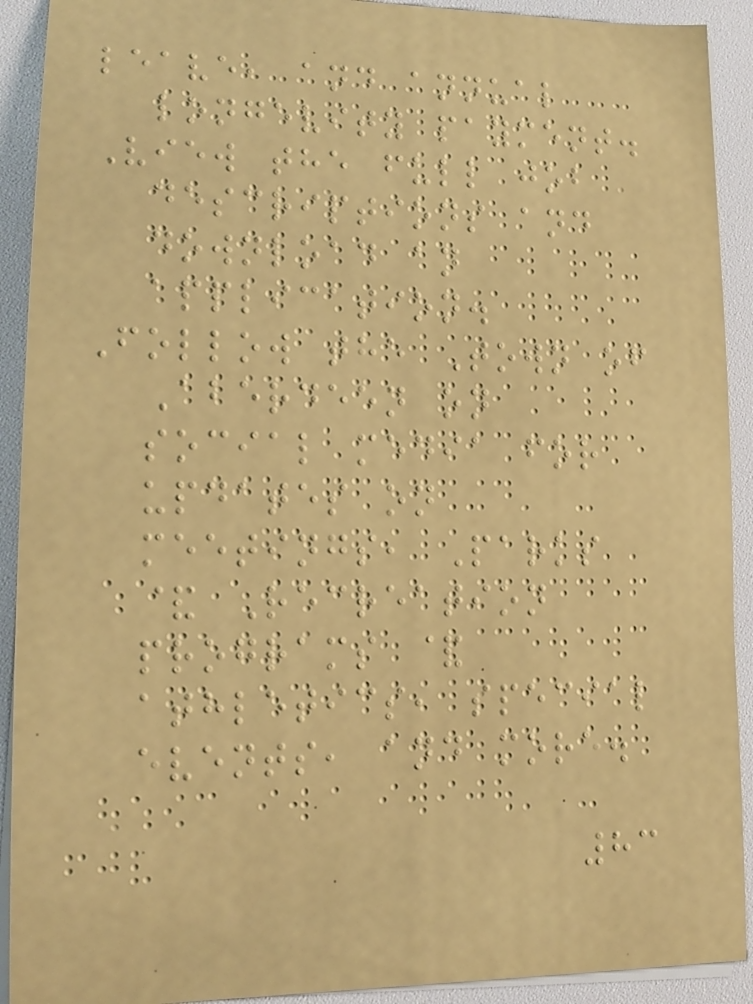leave, and annual
longevity payment.
View the full job
descriptions and
download an
application.
Follow the Town of
Aberdeen on
social media for
updates on
meetings, Parks
& Recreation
programs &
athletics, special
events, and more.
83
